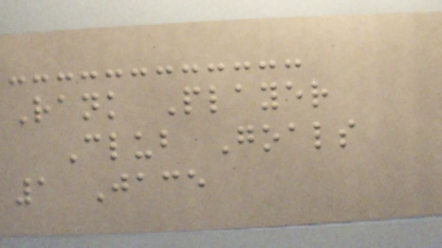Rank Player
Club Goals
1 Jace
